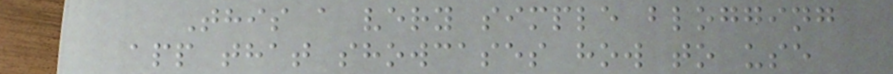This a very simple blogging
app that showcases how to use
